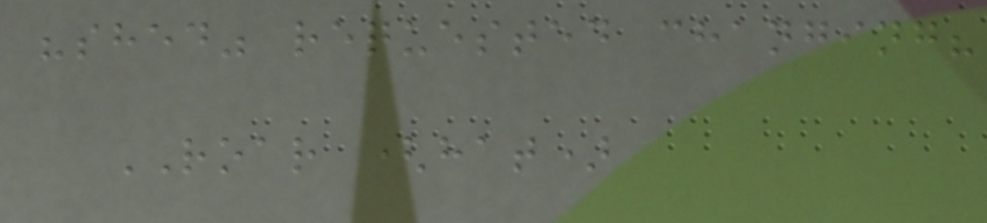"shed" requested changing?
ROAR (hat)
